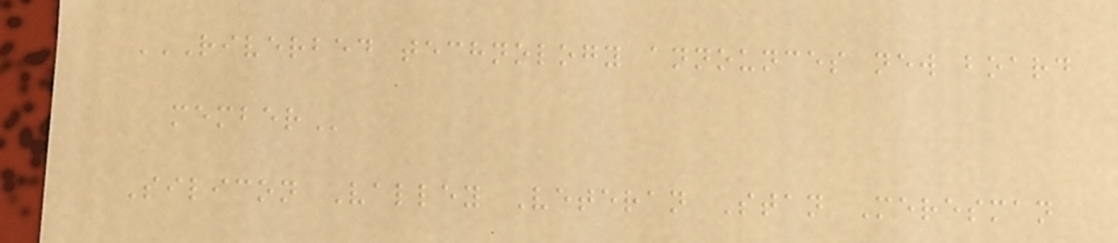RIVERBED TECHNOLOGY ANNOUNCES NEW BOARD
MEMBER
Silicon Valley Veteran Stan Meresman
